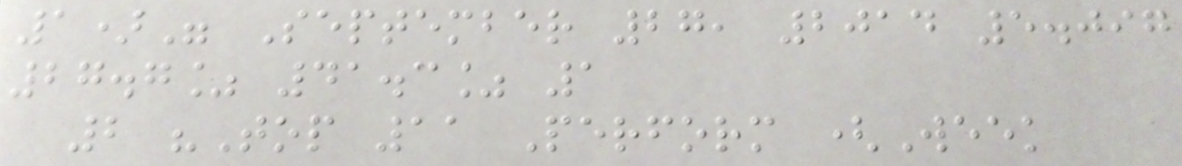1)" September 27, 2014 5.097
27.7% 41.3% 1
2 "Top 11 Perform (Week
